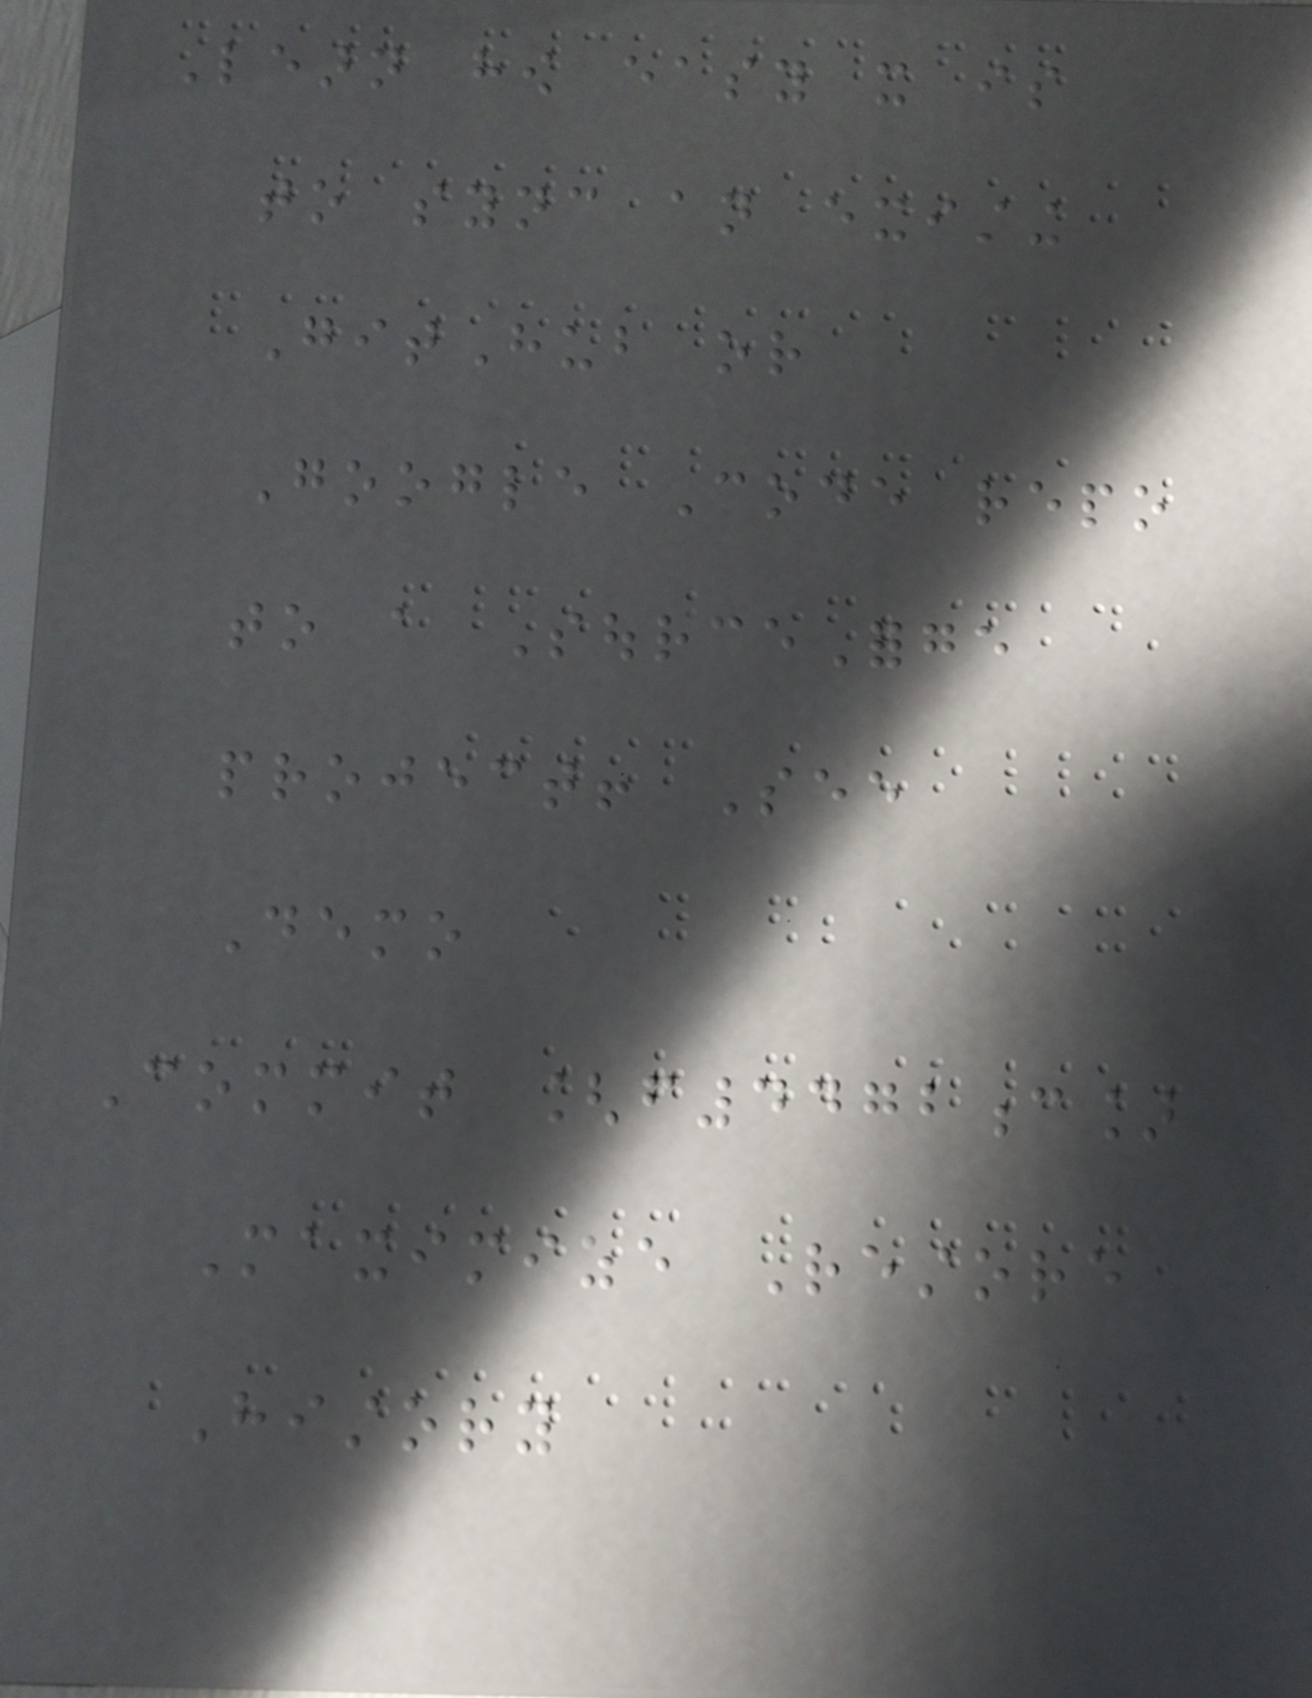Learn how easy it is
to sync an existing
GitHub or
Google Code repo
to a SourceForge
project! See
Demo
Commit [f4472c]
Maximize Restore
History
